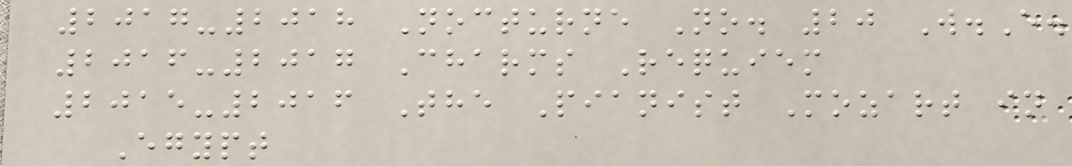2017-2018 Nocturne No. 20 W.E.
2016-2017 Charms Requiem
2015-2016 The Pianist Mozart in
Egypt
